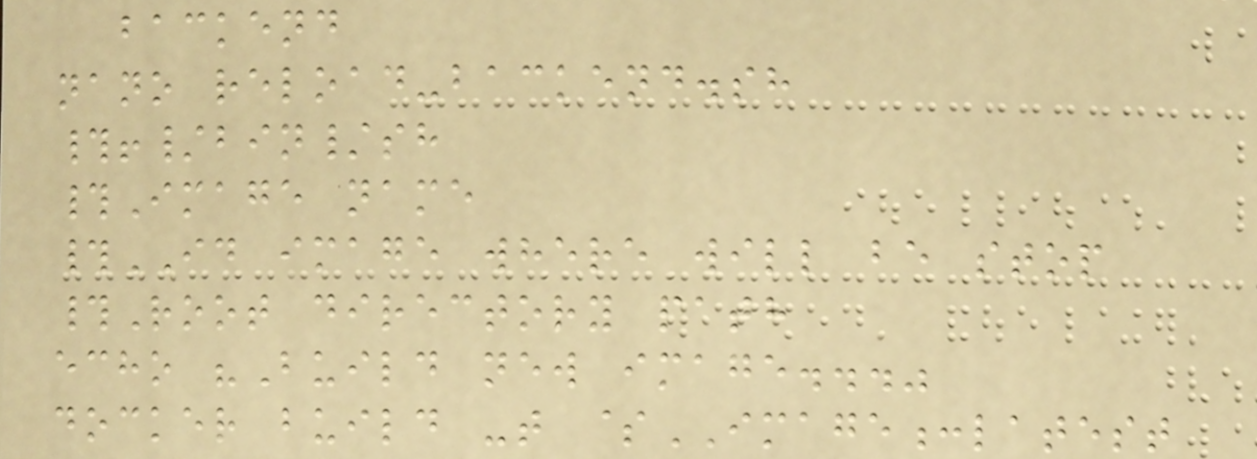backend
nano reload-backend.sh
#!/bin/sh
#Image name
#ID image where will be stop
#Root directory path
echo "Build new image..."
docker build -t $IMAGE:latest
